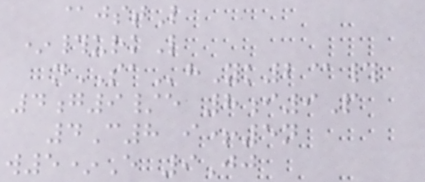@jstL
*#urkL
nSAhYk2@#
4g9/e 8i9P
4C8 i+5n
w5*E 9Jj
